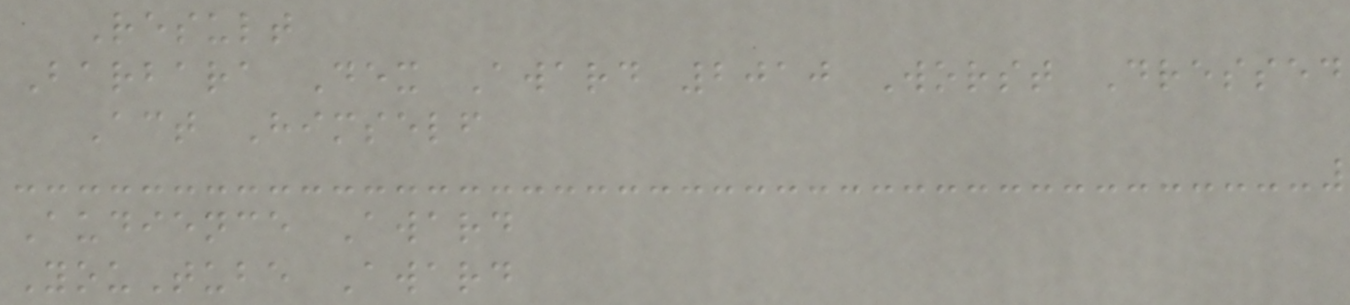Result
Barbara Dex Award 2010 Worst Dressed
Act Himself
Audience Award
YouTube Award
